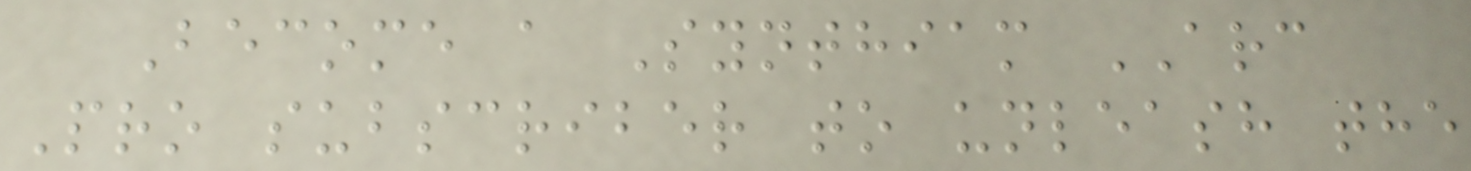Become a Synthiam ARC
Pro subscriber to unleash the
